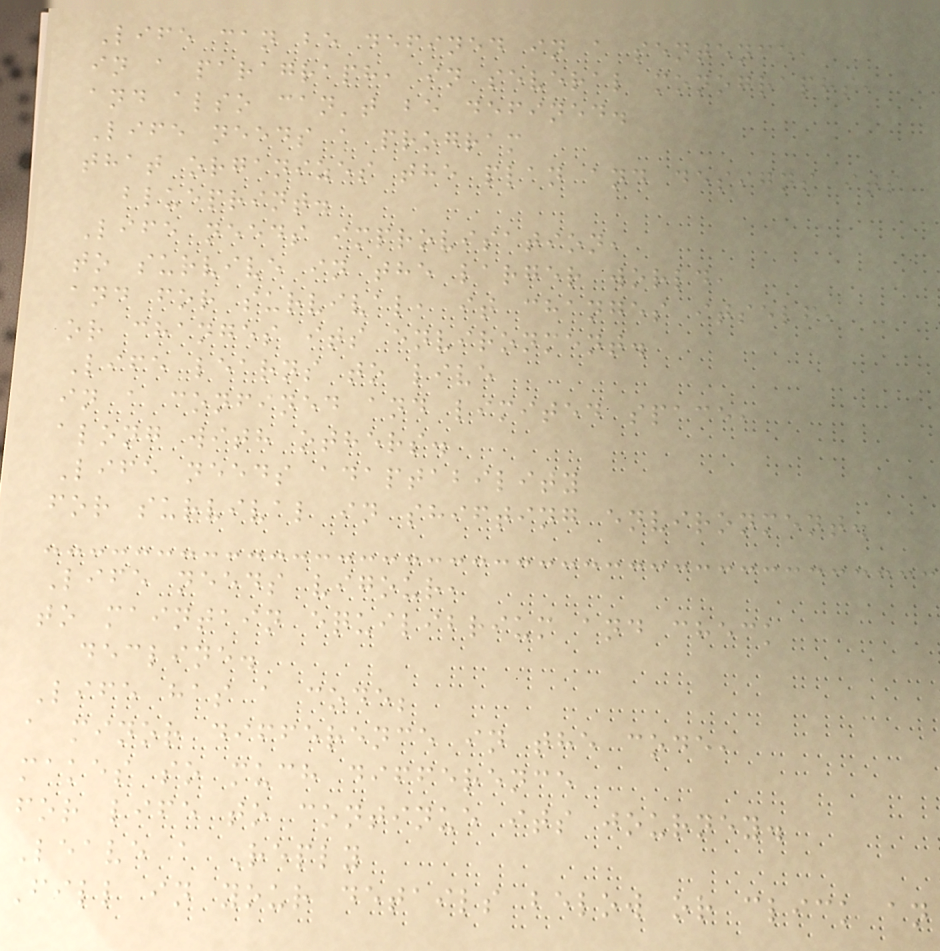Life can be defined in a sentence,
in a paragraph, in several monographs,
and also can't be defined.
Life needs a program
that organizes the plan and designs its
blueprint.
Life needs improvisation,
to survive in the larger world,
and for survival, it changes itself,
or changes its environment.
Life learns to live
in a confined and limited space,
along with others.
Life needs adaptability
for survival in shifting environment.
Life needs vigour,
to maintain equilibrium and check
decline.
Life has a code;
a minor difference in the code,
makes so much difference
for life to continue its journey.
Leave a Reply
Fill in your details below or click an
